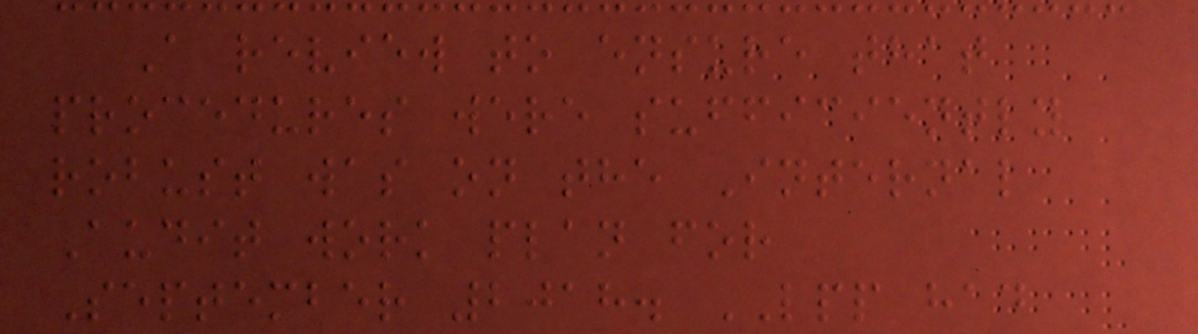A review to ensure that
procedures were sufficiently
robust was on the Internal
Audit work plan for
September 2018. LPP had
